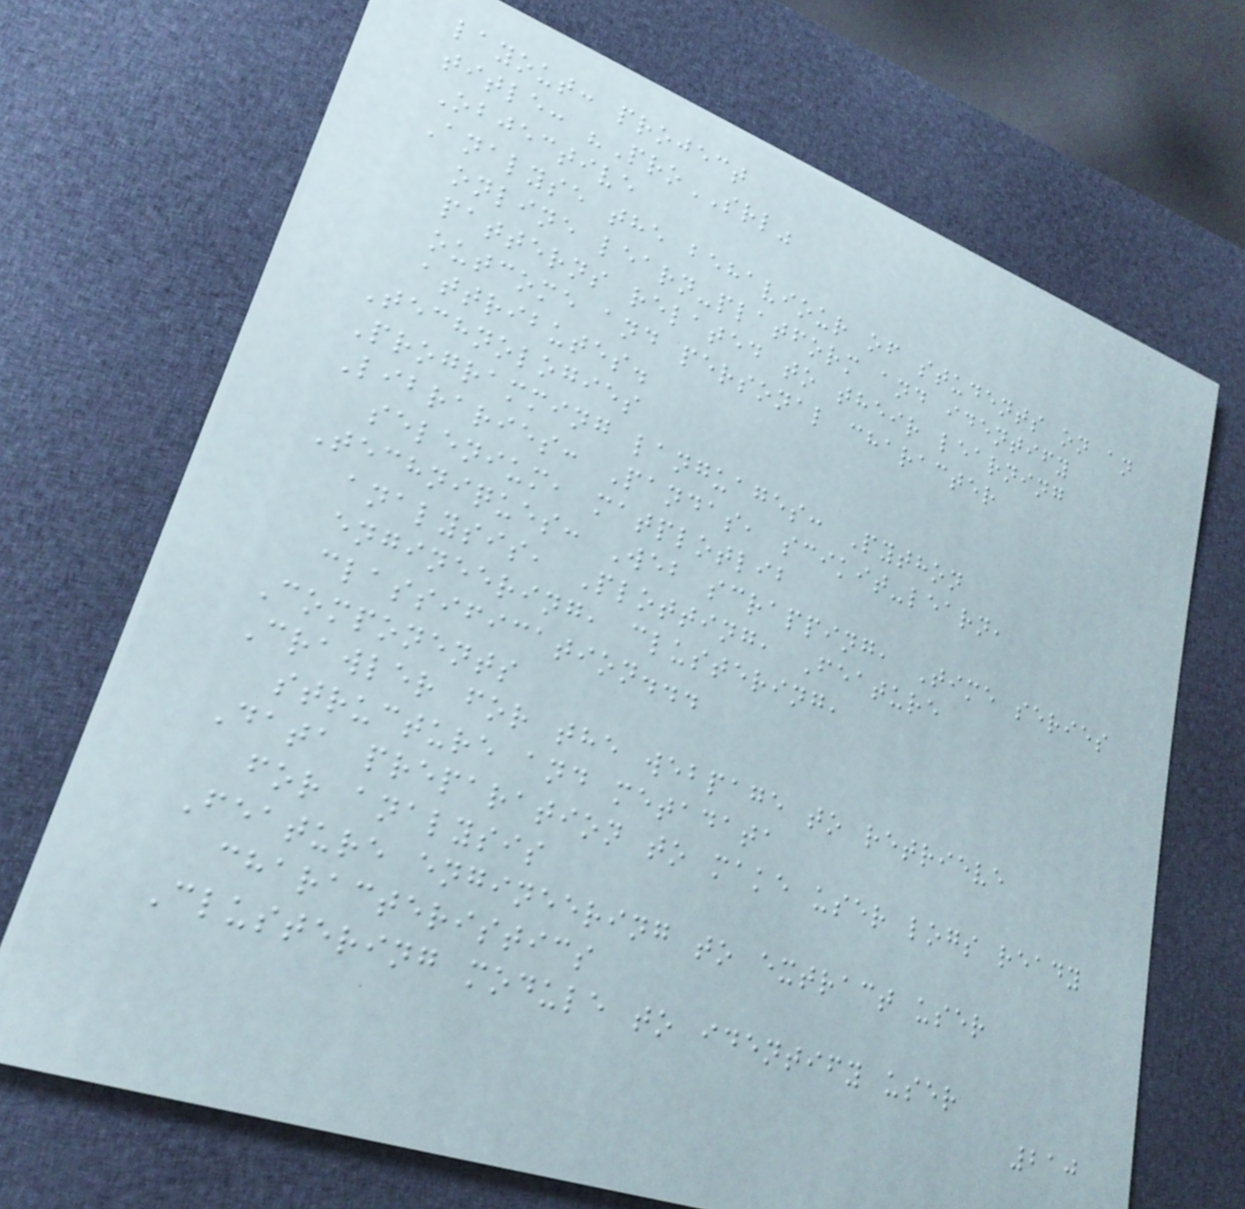layout: project
title: "ProSRL"
Objective
Analyse the behaviour of students on an
online learn-platform and identify
patterns related to their learning
outcome and personal character
attributes.
Technologies
Programming languages: Python
Libraries: Pandas, scikit-learn,
selenium, matplotlib
Techniques: Web scrapping, Time series
analysis, Plotting, Feature
engineering, clustering,
classification...
Components
Crawler for the webpage to retrieve
structure and metadata
Data preparation to make user logs ready
for analysis
Feature engineering to extract user
characteristics
Clustering module to identify user
210
